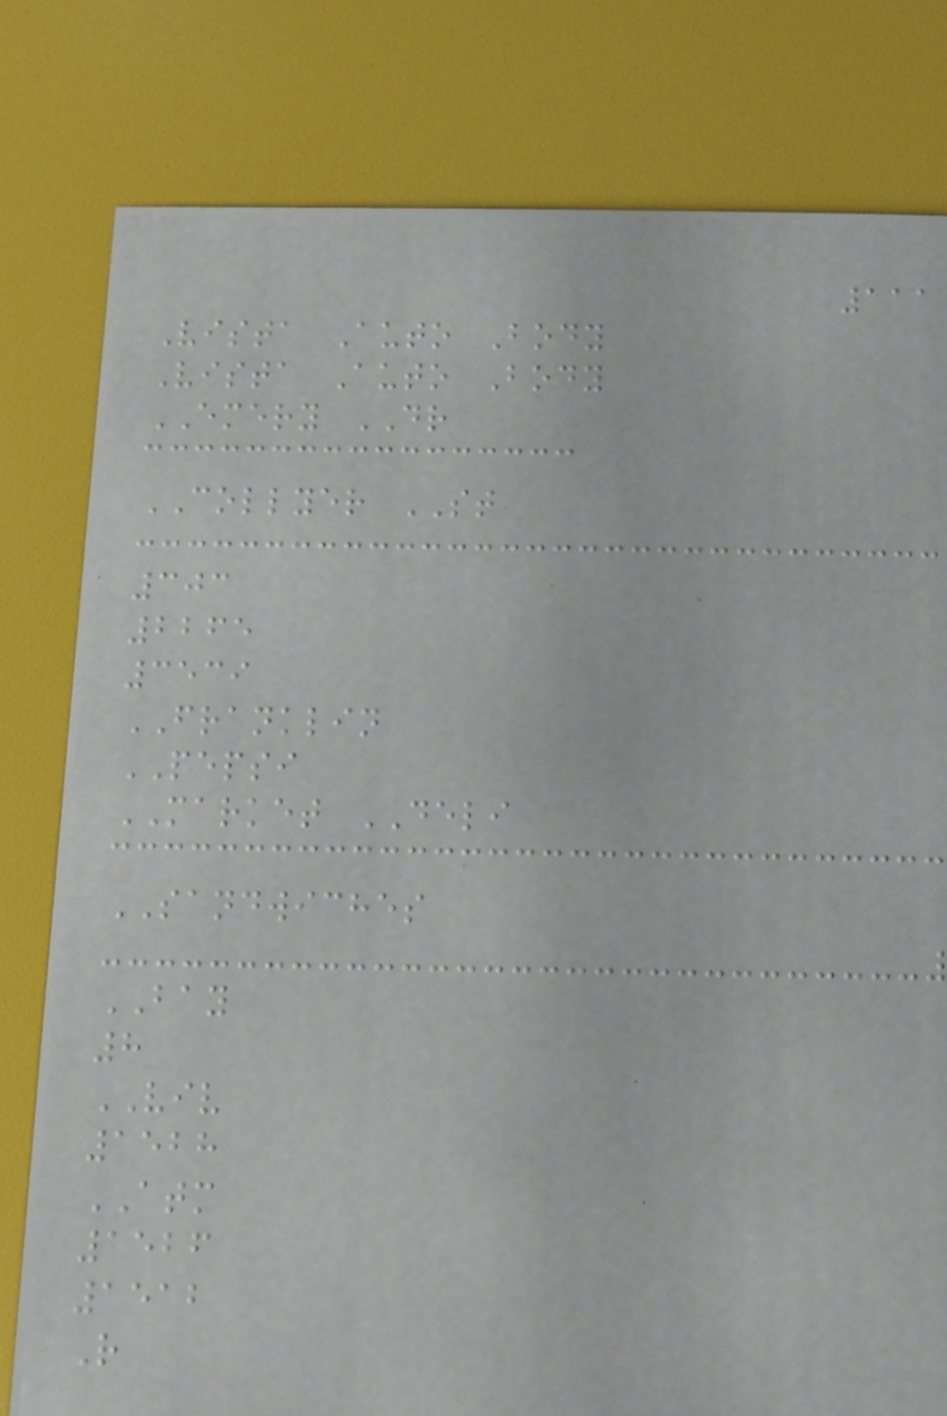111
Vista Auto Body
Vista Auto Body
EMERY DR
COLLYER ST
303
2265
3539
FRANKLIN
PEPSI
MARKET DELI
SANDWICHES
BAY
8
VIV
1528
ATM
1526
1512
R
